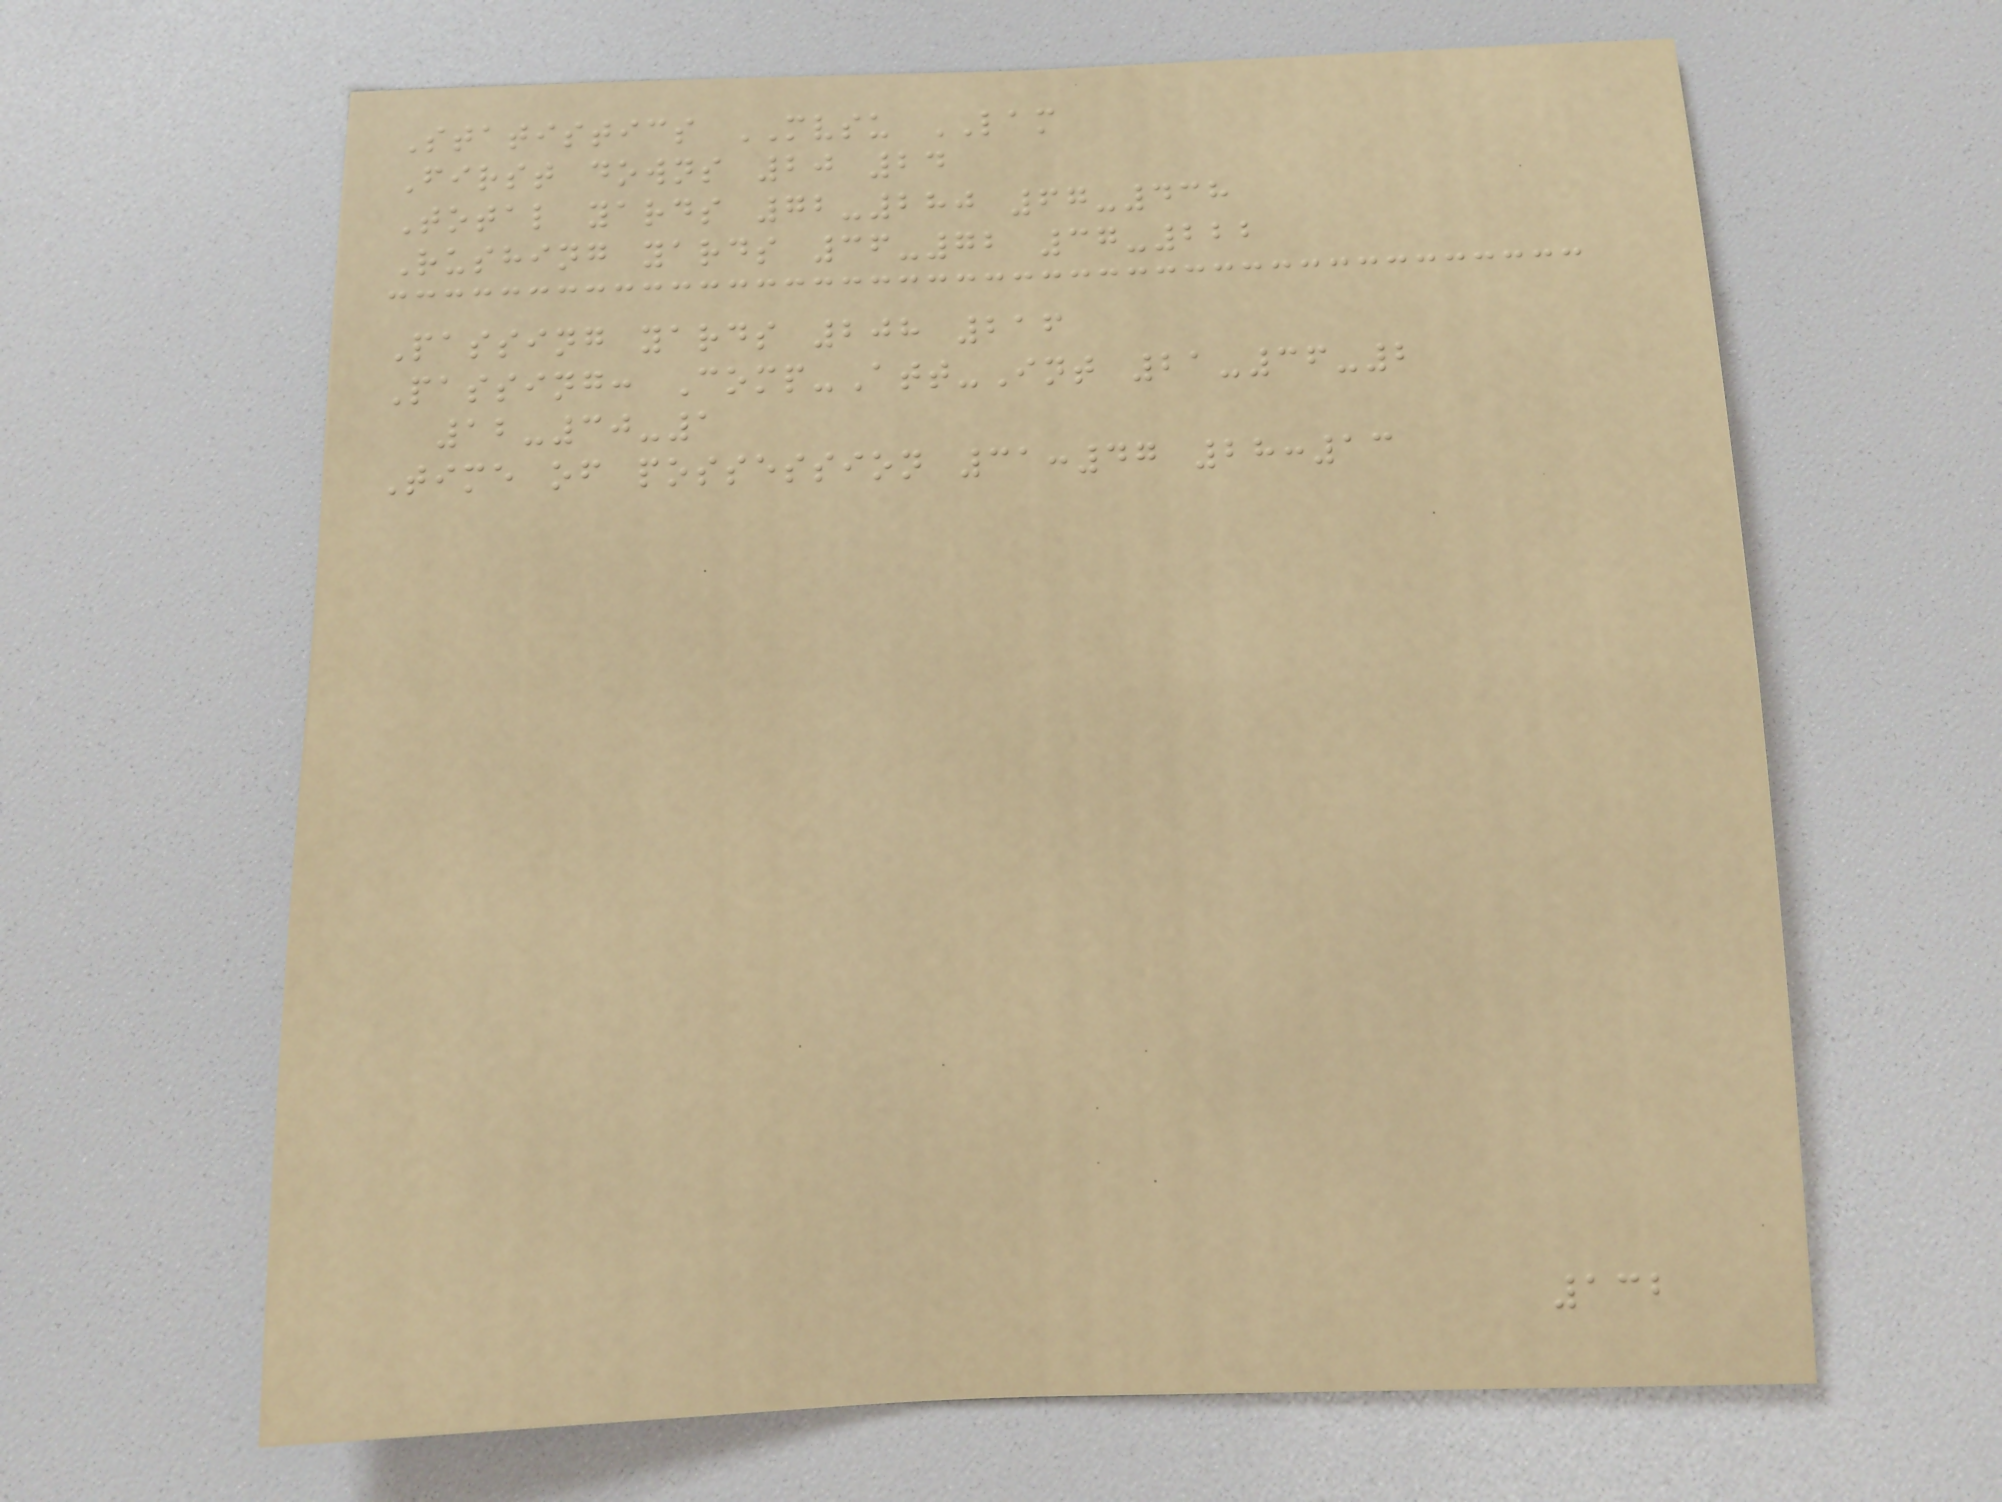Statistics MVSU LAM
First downs 20 24
Total yards 72-280 67-438
Rushing yards 36-72 37-222
Passing yards 208 216
Passing: Comp-Att-Int 21-36-2
12-30-1
Time of possession 31:47 28:13
132
